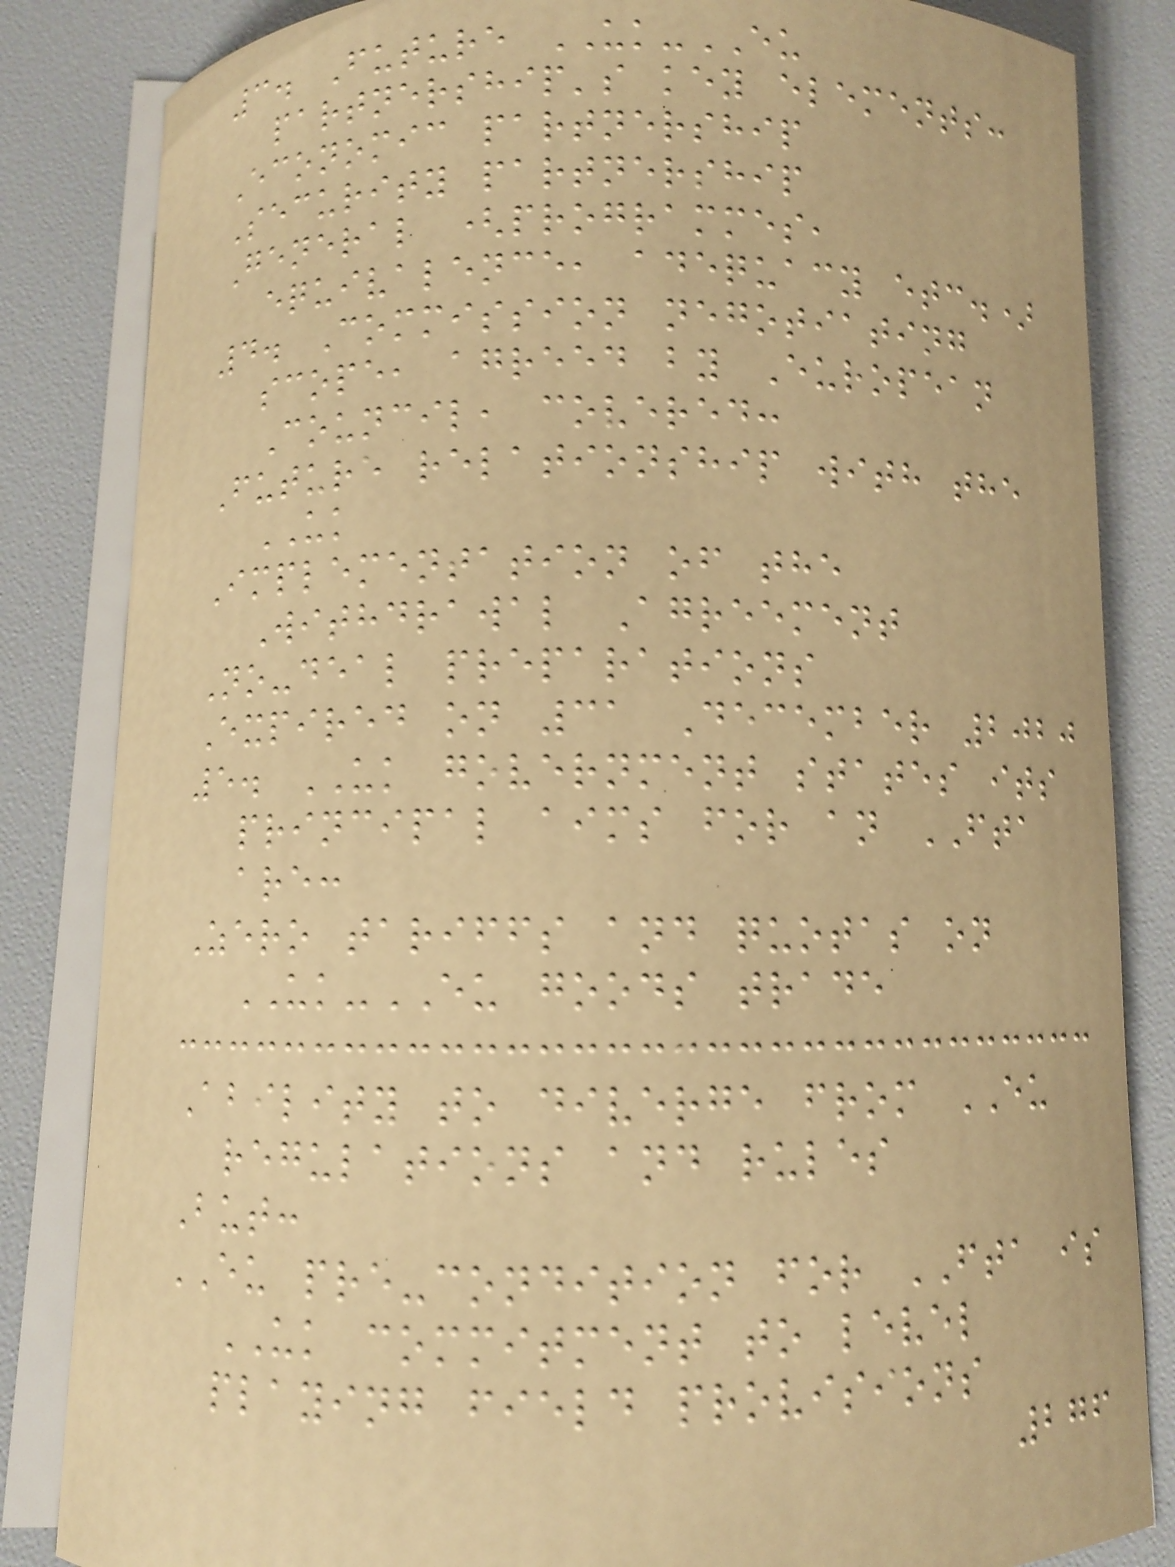3. Future UK-EU
partnership's key elements:
Economic partnership
Security partnership
General (programmes,
equivalence, adequacy etc.)
4. Commission negotiating
scope, agreed by European
Council, covered:
Future relationship with the
UK
Implementation of the
Withdrawal Agreement
No-deal preparations
Expired on 31 December 2020
5. UK government states its
principal aims for an FTA
are:
Zero tariffs and quotas on
UK-EU goods trade
Ability to diverge from EU
regulations and rules
But:
EU pre-condition for FTA is
UK commitment to level
playing field provisions
276
